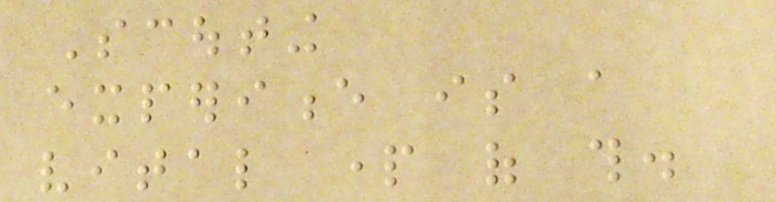Scouting
experience is a
vital part of this.
